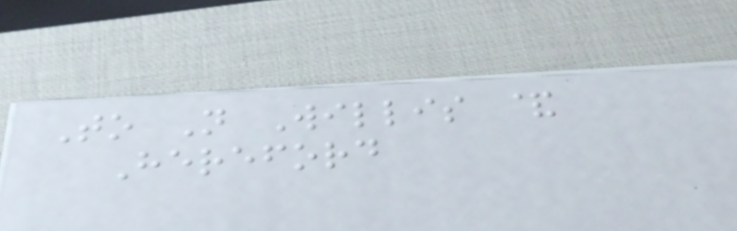To N Willis &
Hereford
